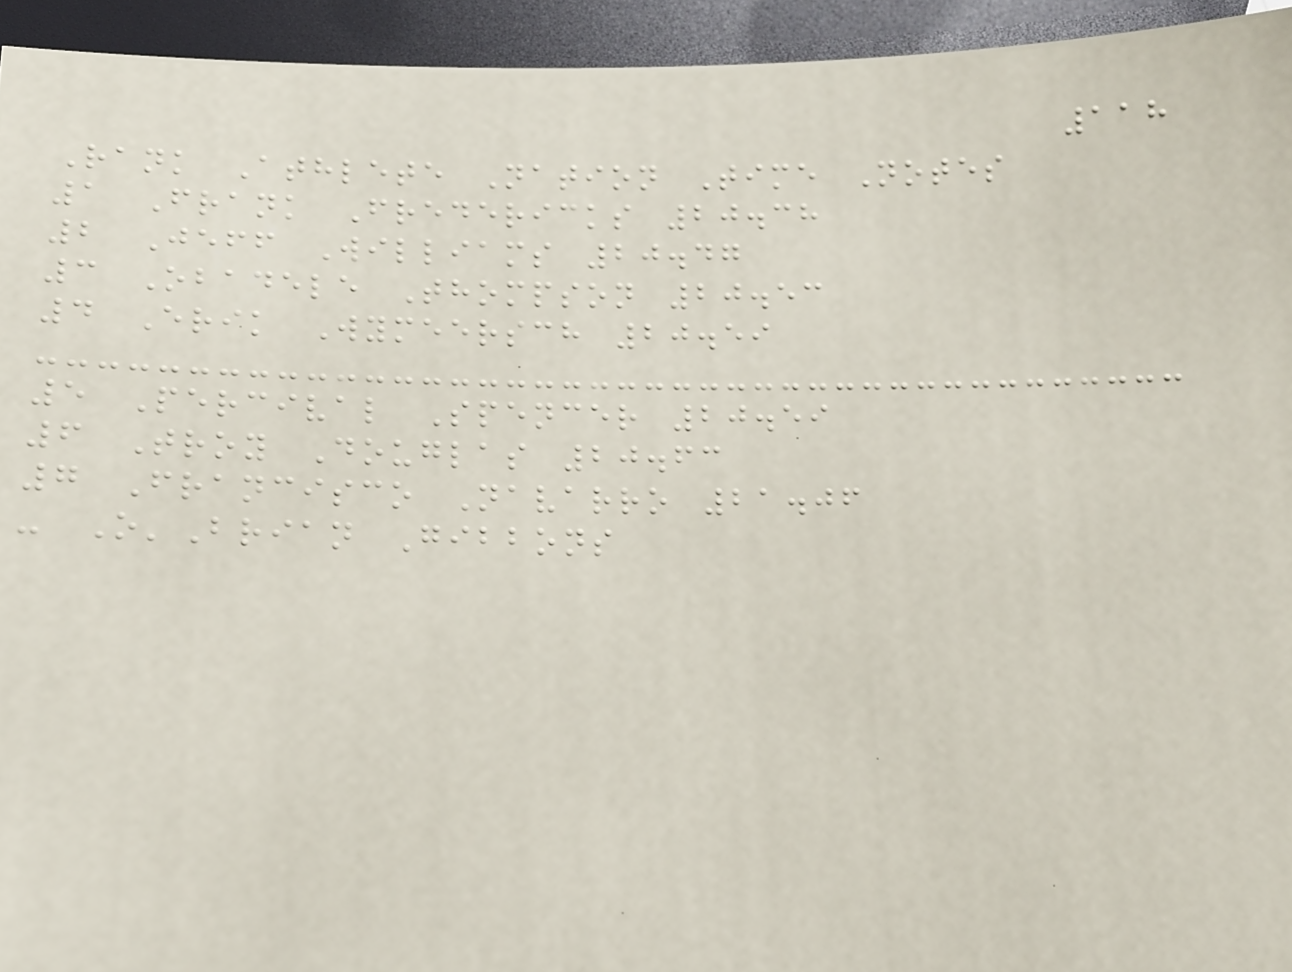118
Rank Athlete Nation Time Notes
1 Frank Fredericks 20.38
2 Jeff Williams 20.47
3 Obadele Thompson 20.53
4 Erik Wymeersch 20.59
5 Percival Spencer 20.59
6 Troy Douglas 20.63
7 Francisco Navarro 21.06
- O'Brian Gibbons
